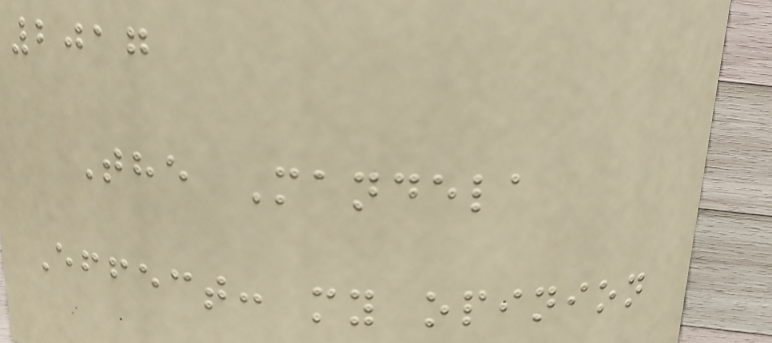2017
The Mandela
Effect: my opinion
